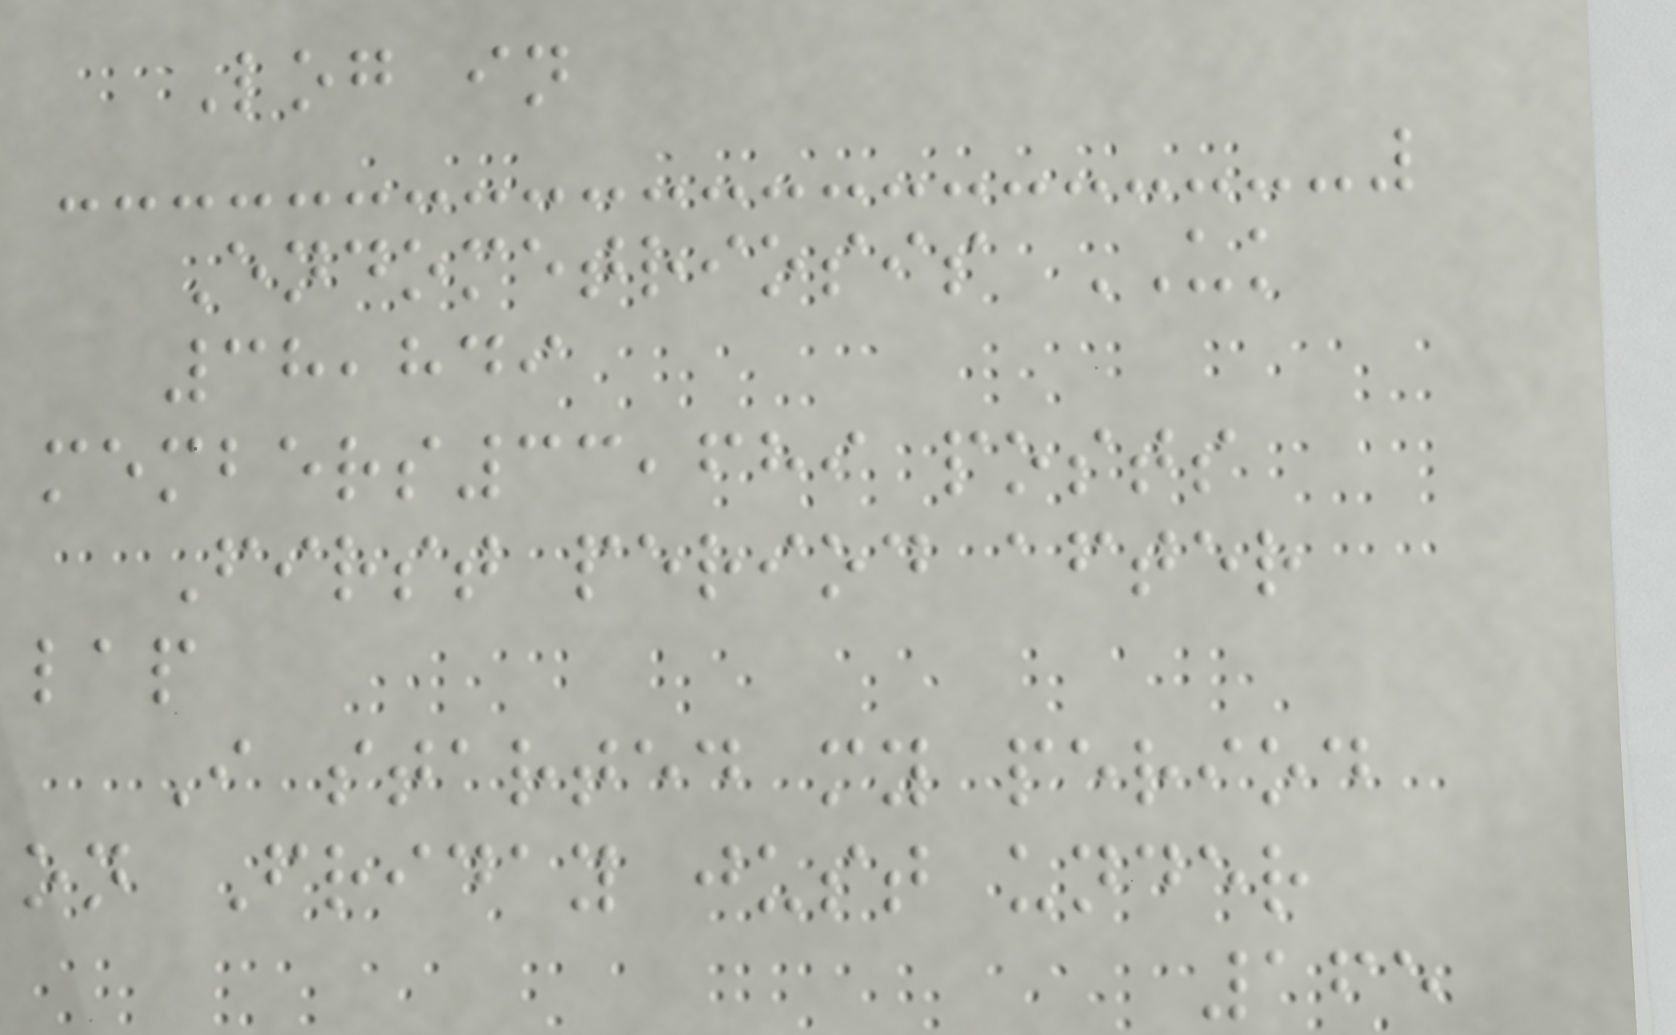Log in
Endometriosis UK
38,849
members33,689 posts
First period after
lap
I started my period
on Friday just under
165
